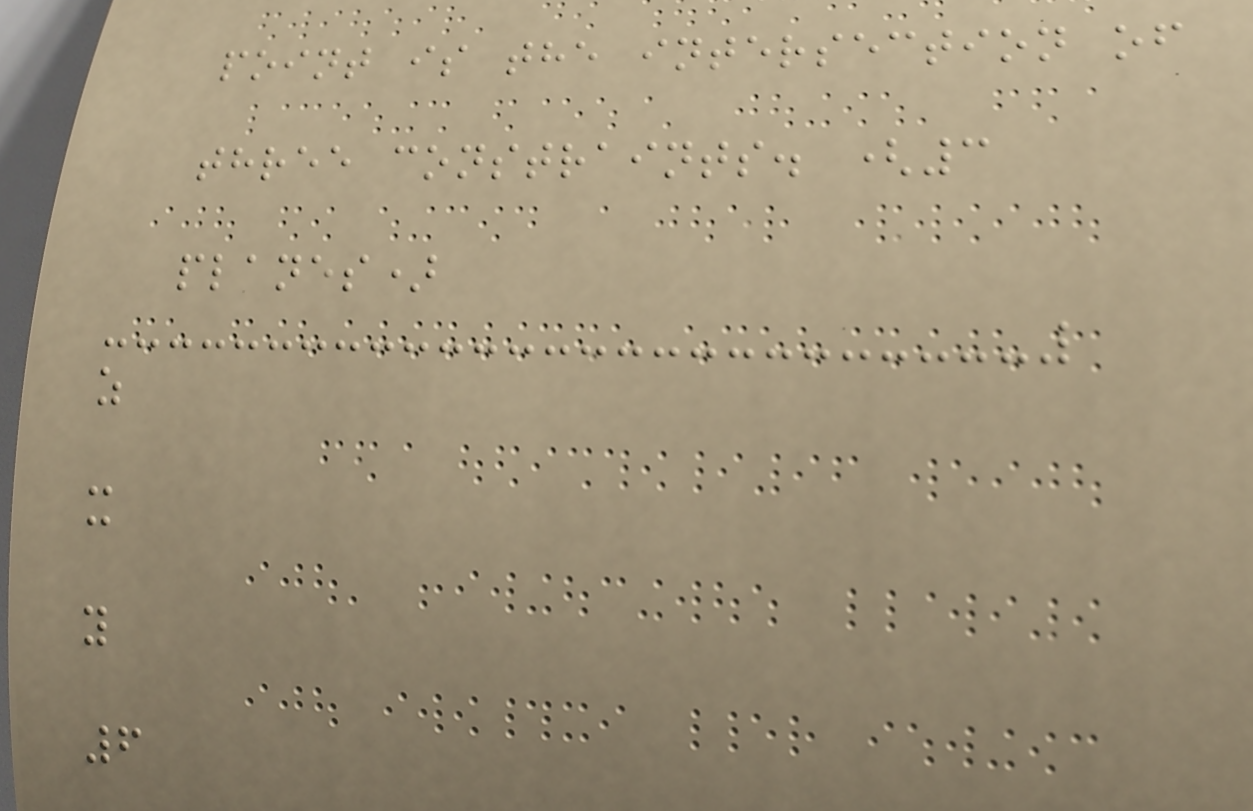point is the intersection of
three constraints. (3
planes)
z
x
y
6
